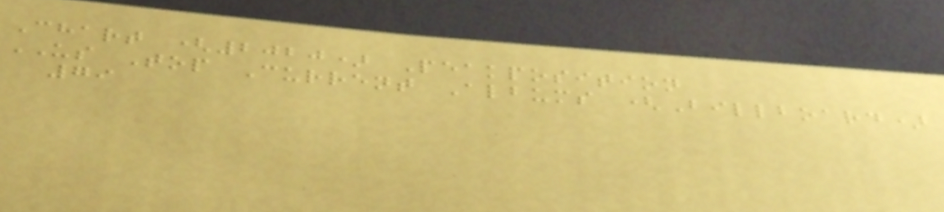Chart (2020) Peakposition
US Top Current Albums (Billboard)
79
